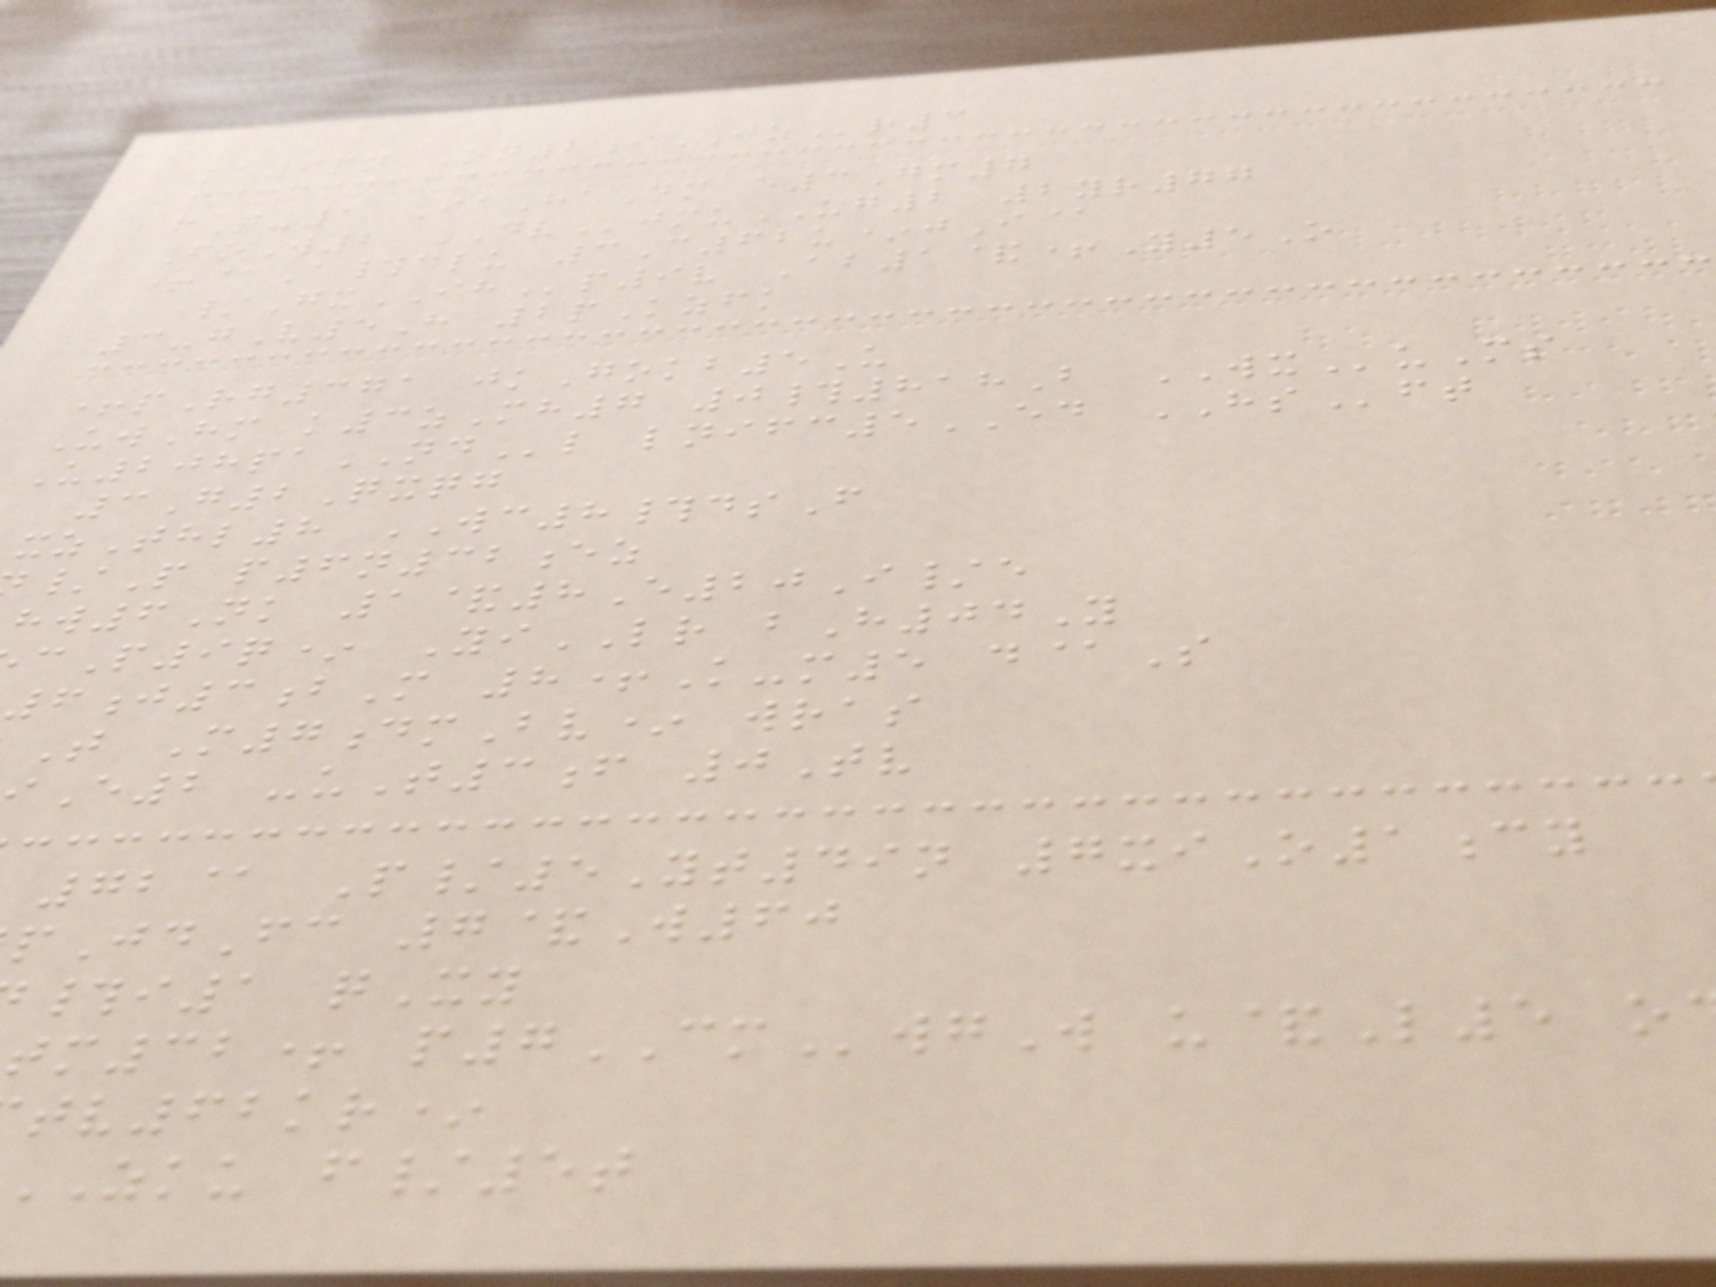ka9pn On2iJZr3
fQ-1 IaHaDm e3Gm7
FoW2 DVjmuUG2 2yr77
+@A#clu 3C62u*jI@
/GxIHp9v Ab1&+Y5O
3-gV5H 2pKzfk
+pRg371 jkGokb5U
UwHm k3zMh7 0#818B WXuMs
U208paNDl lnifc5ED HSft
3G2Qxqg
xzThl8 WC8#dsF
/P p6n32ez
hw6Nk 1&8E20I/e
P9q* YiLR bH04Y
6j3bM 8+K-m5 d@S
T M7dmBv* wras
E2 -uT3f 0Tv
72@ P/5Yt49n 7xiO1cy
pJdFc 7&W60
#i1 qXy
tm32+ p7CMwgW u&L5 o
tv62kr*
zku f/5t
